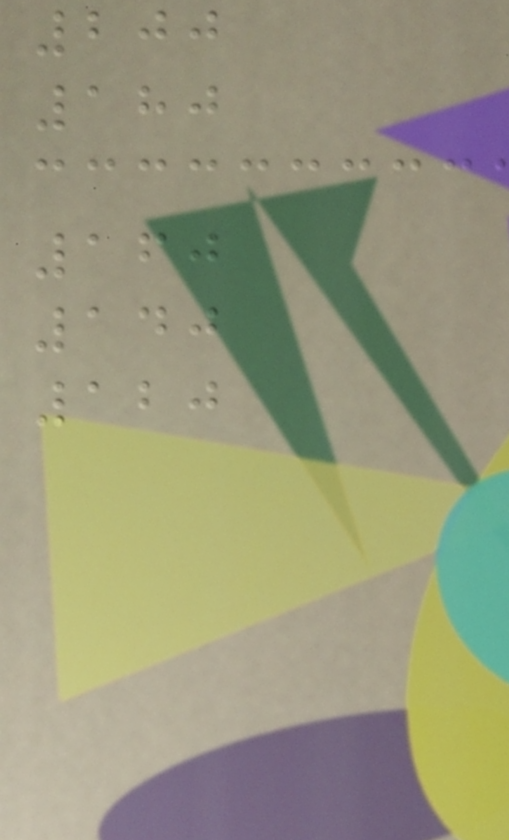200
180
160
140
120
